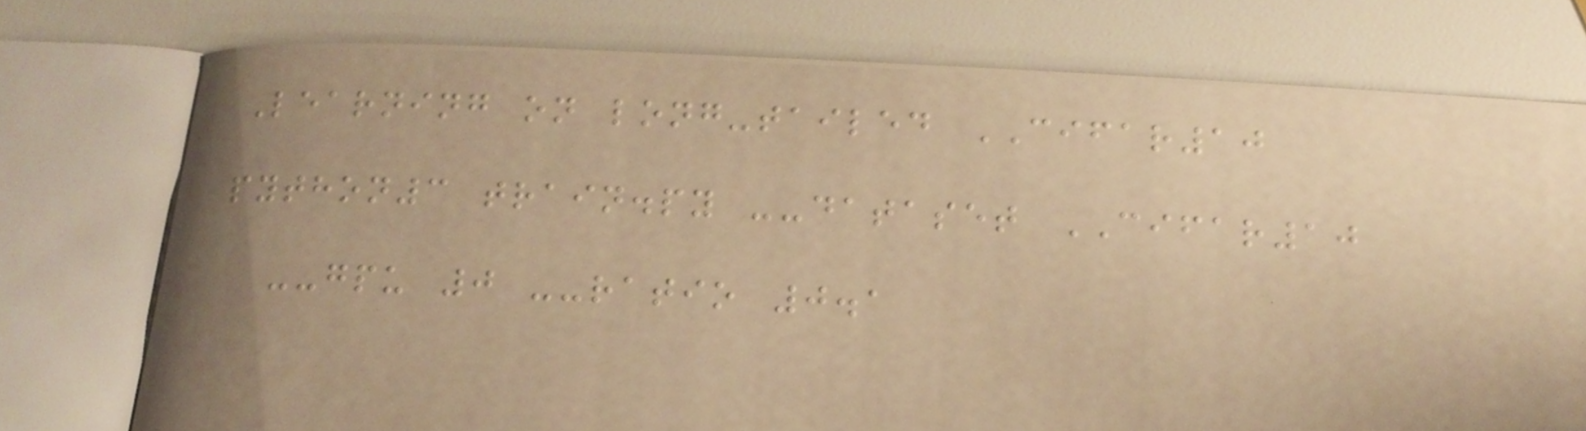Learning on long-tailed CIFAR10
python3 train.py --dataset CIFAR10
--gpu 0 --ratio 0.1
